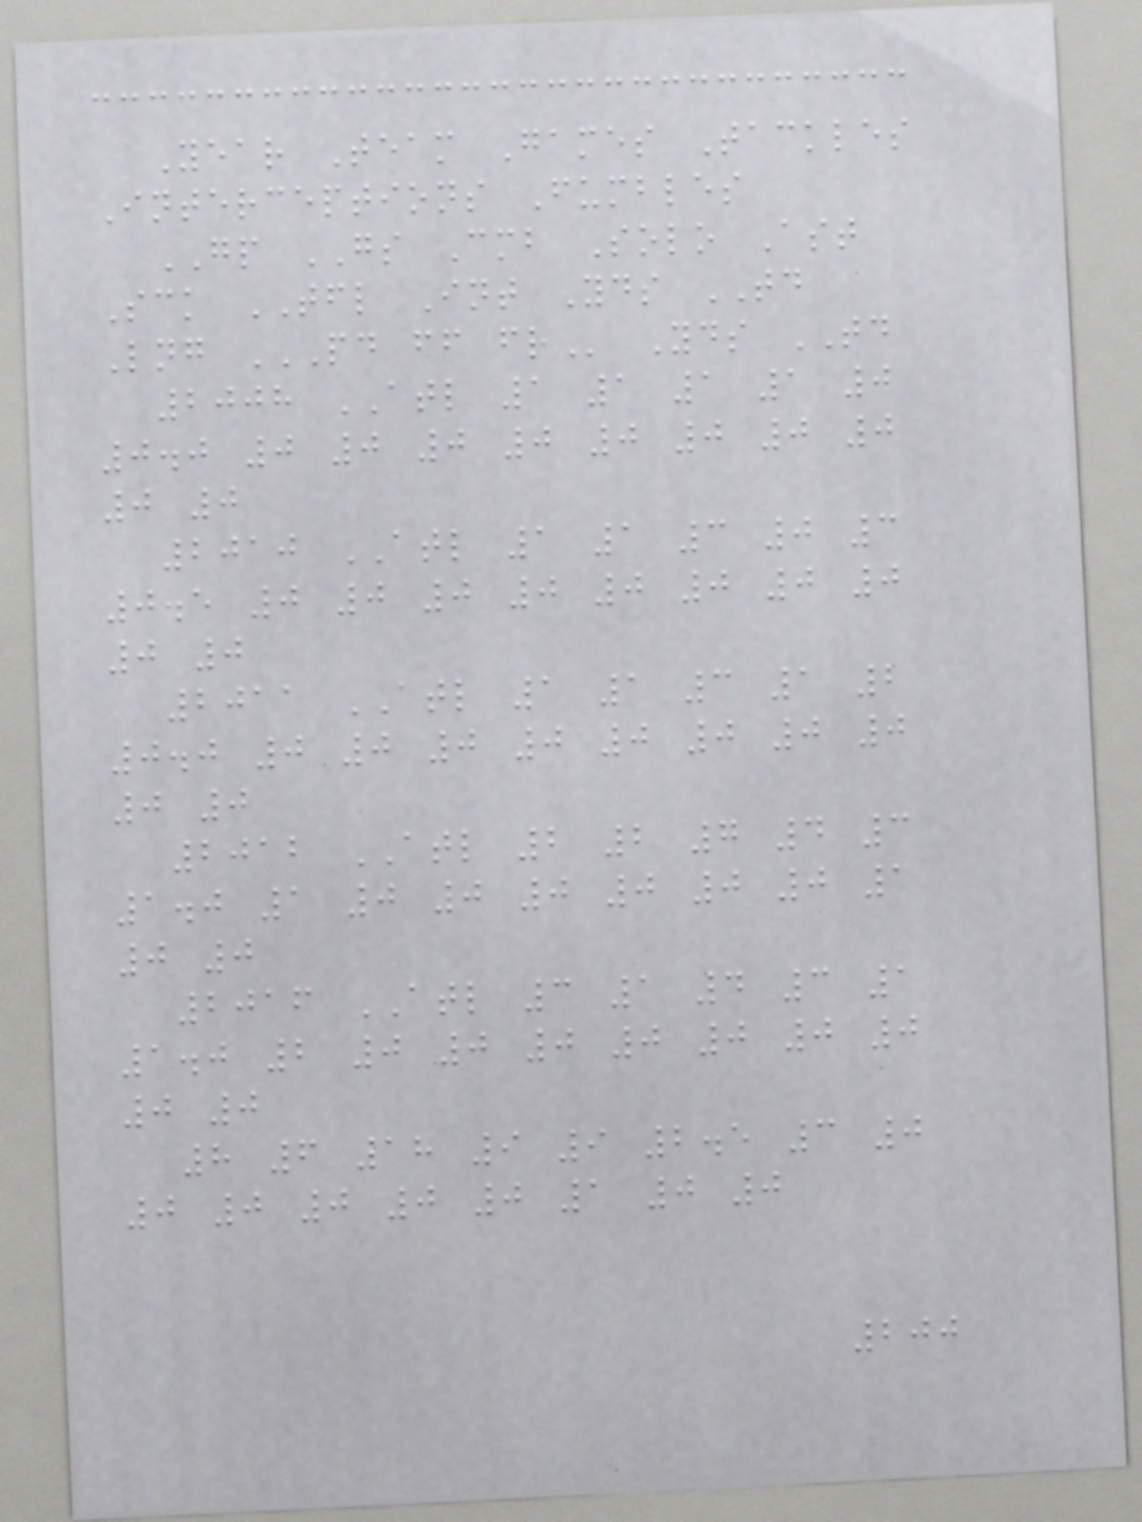Year Team Games Tackles
Interceptions Fumbles
GP GS Cmb Solo Ast
Sck TFL Int Yds TD
Lng PD FF FR Yds TD
2008 ATL 1 1 1 1 0
0.0 0 0 0 0 0 0 0 0
0 0
2010 ATL 1 1 3 0 3
0.5 0 0 0 0 0 0 0 0
0 0
2011 ATL 1 1 3 1 2
0.0 0 0 0 0 0 0 0 0
0 0
2012 ATL 2 2 7 4 3
1.0 1 0 0 0 0 0 0 1
0 0
2016 ATL 3 1 4 3 1
1.0 2 0 0 0 0 0 0 0
0 0
8 6 18 9 9 2.5 3 0
0 0 0 0 0 1 0 0
200
